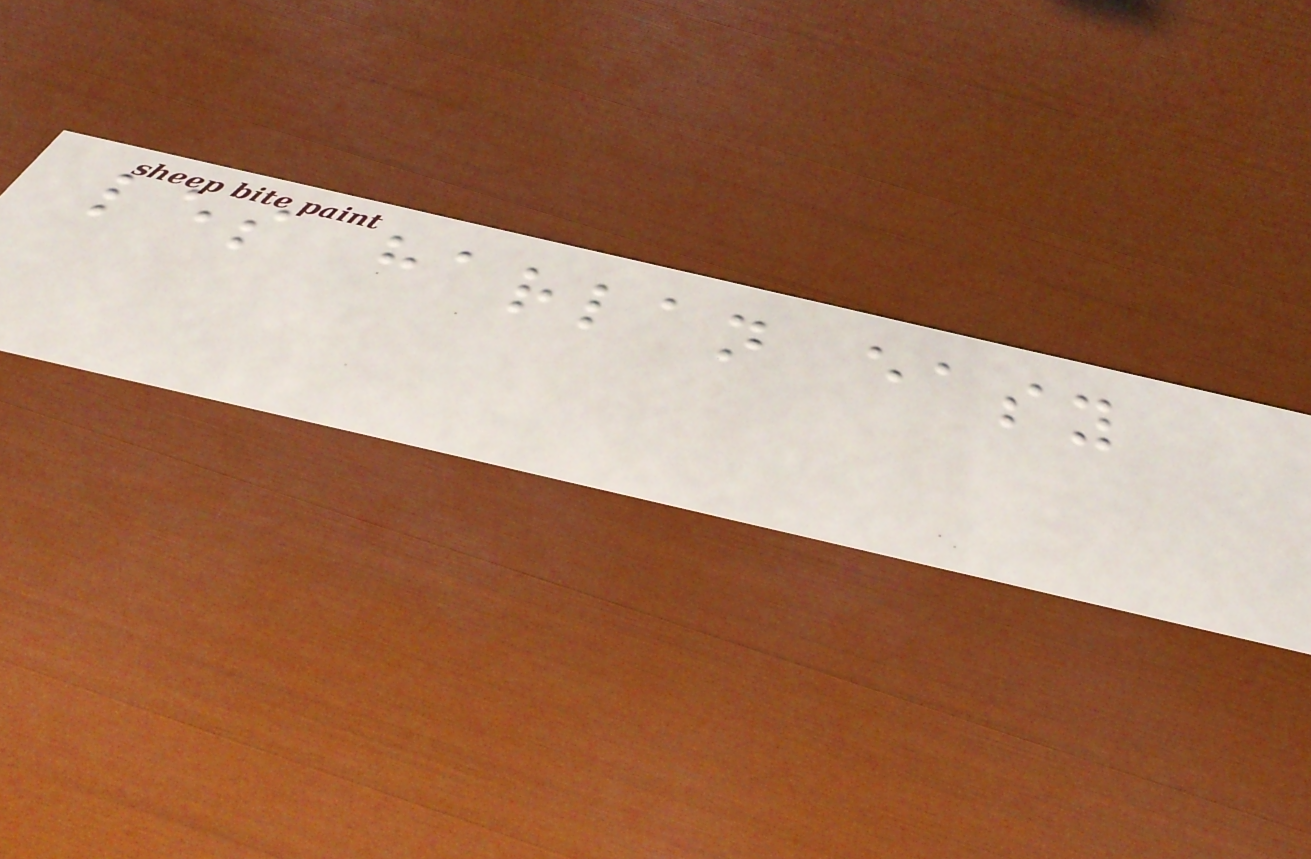les harlan easy
